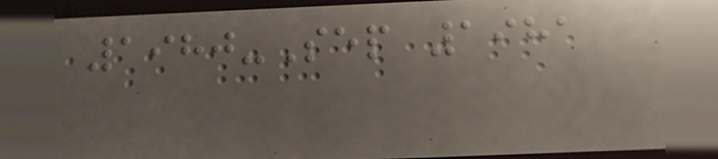1980-Sep 1981
